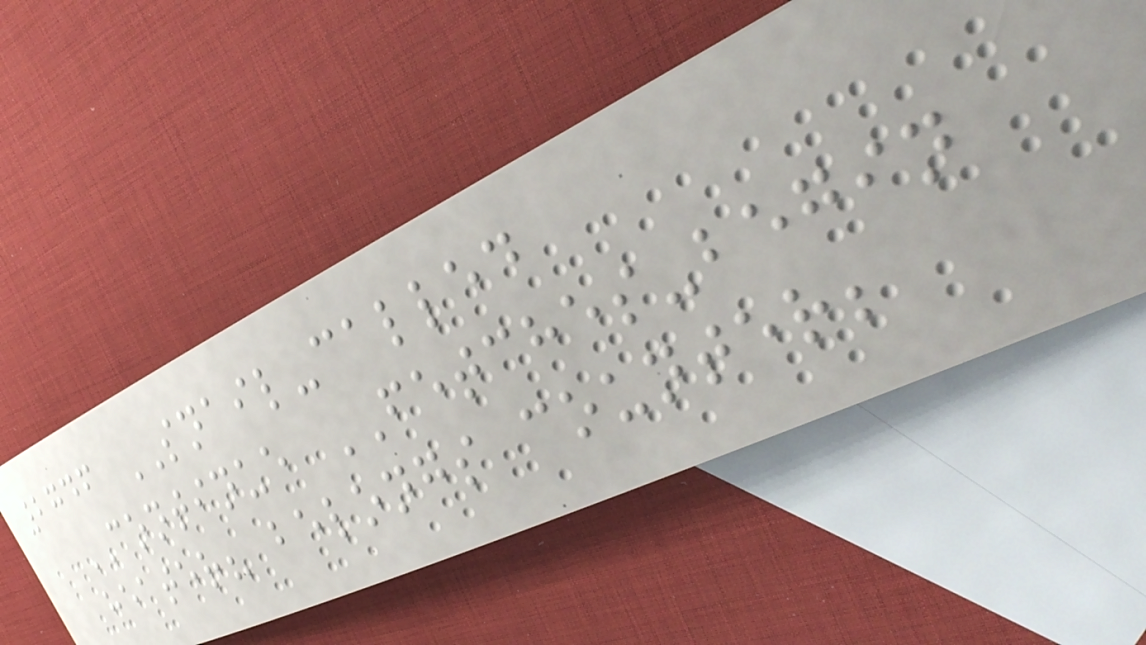2746 SNAIL-called
CONTINUE FETCHES-begin
heater? belongs counter;
